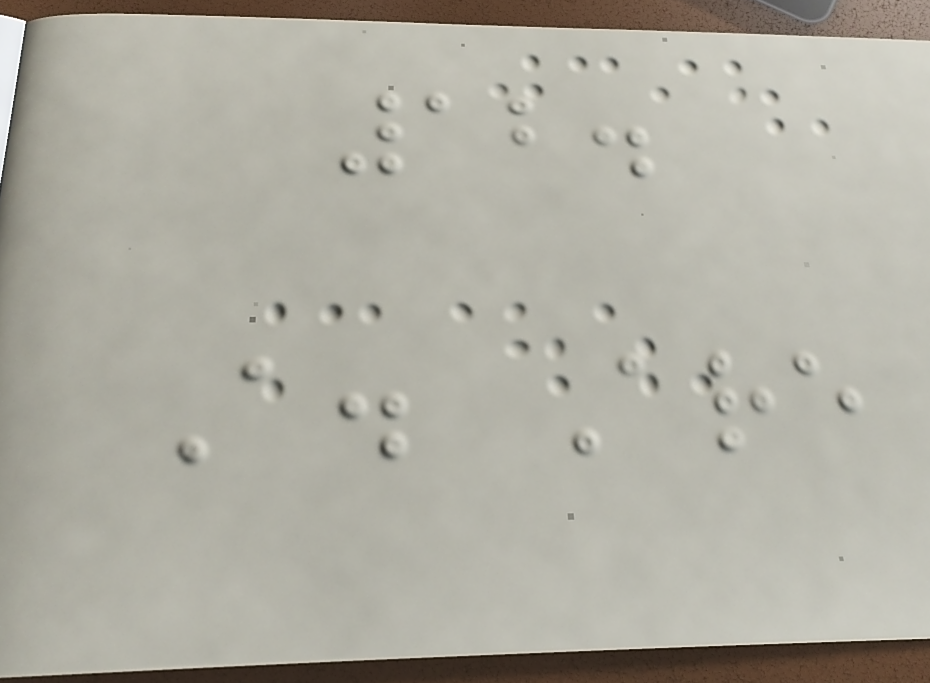12.
A. Are
